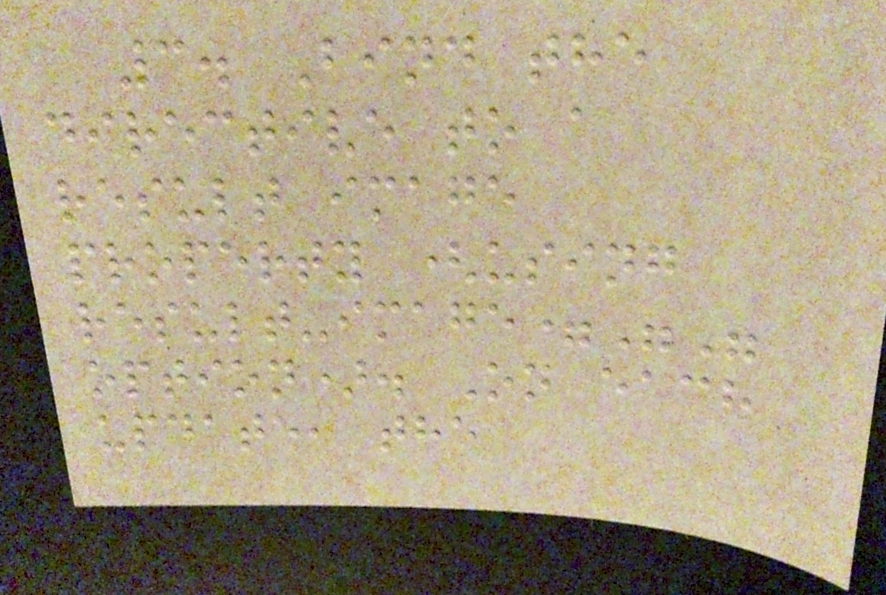3. Bind the
directive to a
result image
property (using
result-image=""
option). On each
update, the
